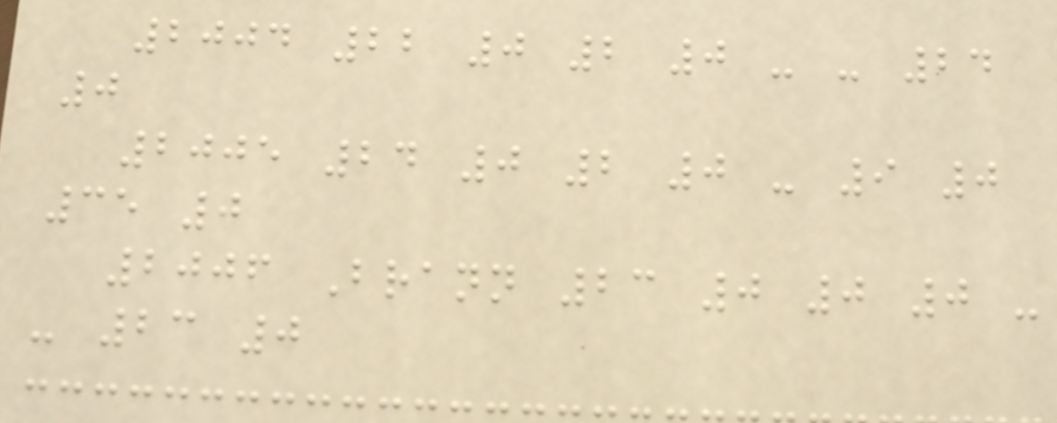2004 22 0 2 0 - - 24
0
2005 24 0 2 0 - 9 0
35 0
2006 Brann 23 0 0 0 -
- 23 0
